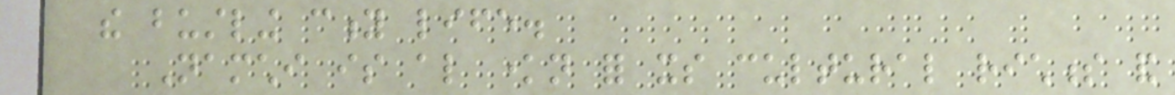the bustling city life.
Namchi is also known for its cultural richness and
